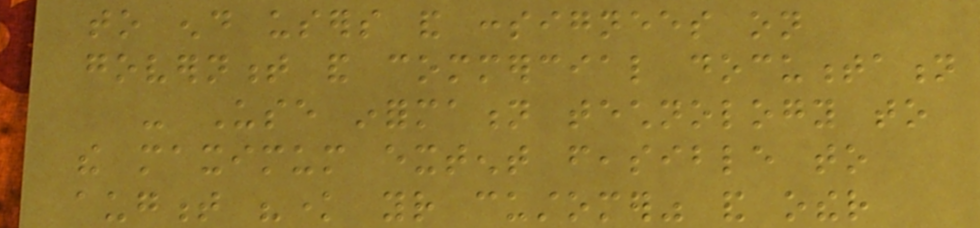to end users and consignees on
government and commercial documentation
- Use information technology to
the maximum extent feasible to
augment "know your customer" and other
